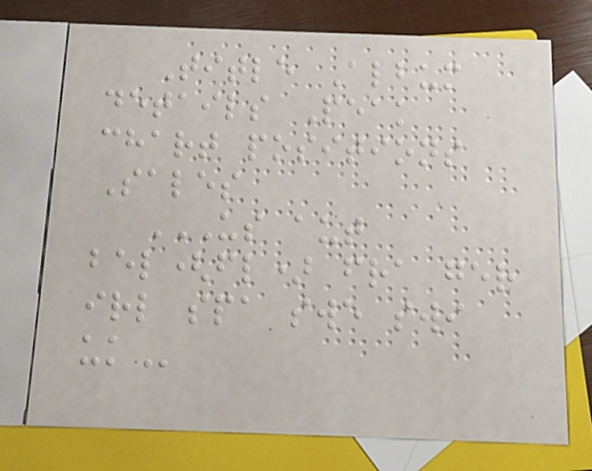Title Album
details Peak
chart positions
Sales
US AUT
BEL(FL) FRA GER
IRL SPA SWE SWI
UK
